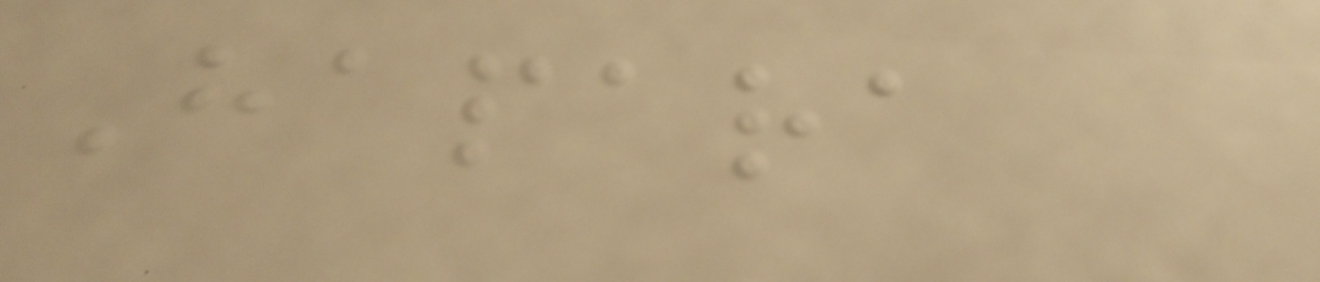Hapara
